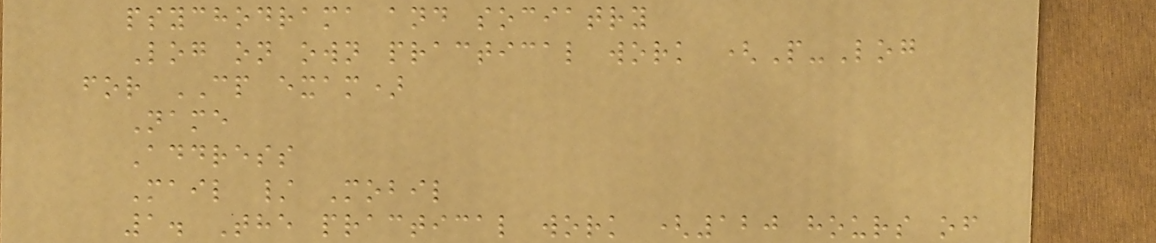psychodrama and sociatry
Log on own practical work (P-Log
for CP exam)
Name
Address
Mail / Mobil
1. The practical work (120 hours of
